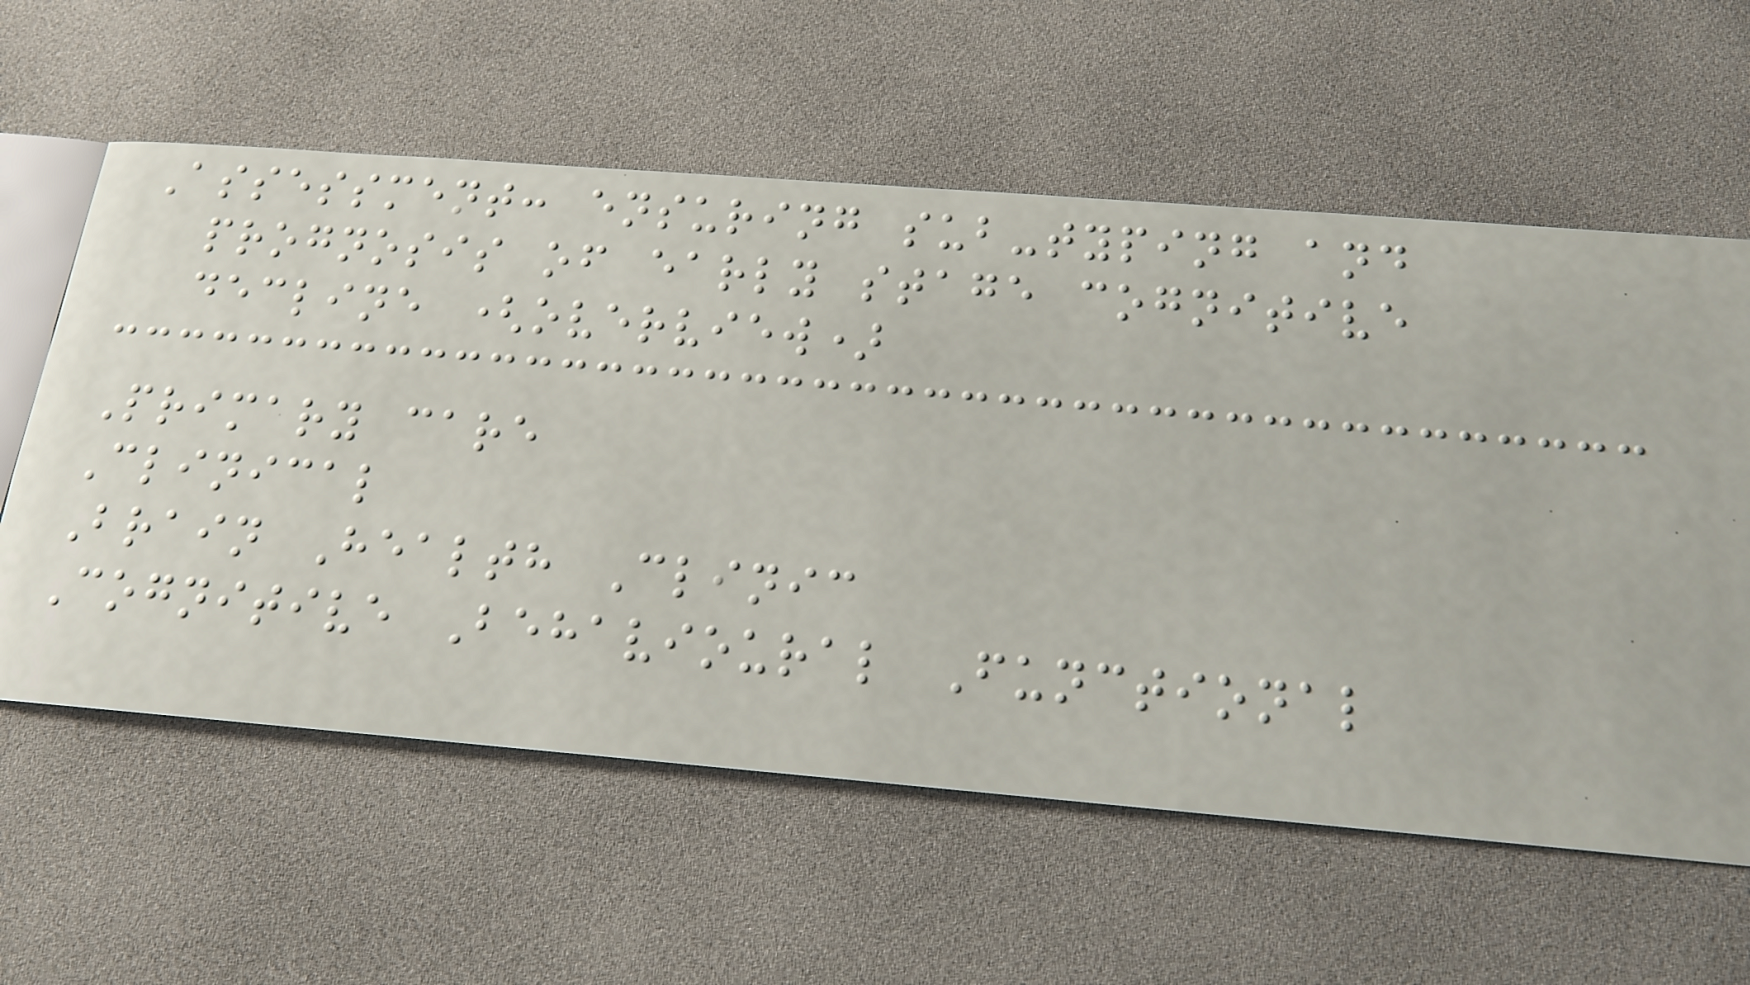Assessment: ensuring sub-typing and
prognosis of early stage cognitive
decline (overview)
Primary care
Clinical
Brain Health Clinic
Cognitive Behavioural Functional
